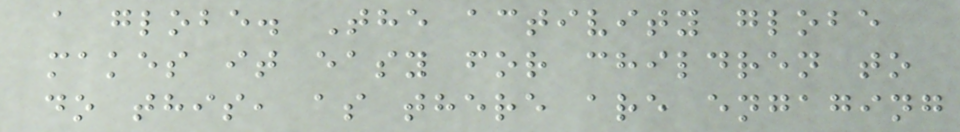a globe. The activity globe
makes it easy for children to
do this, as there are engaging
